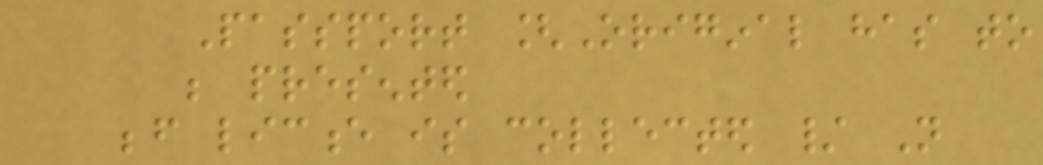Passport [Original has to
be presented
before licence is collected / Not
